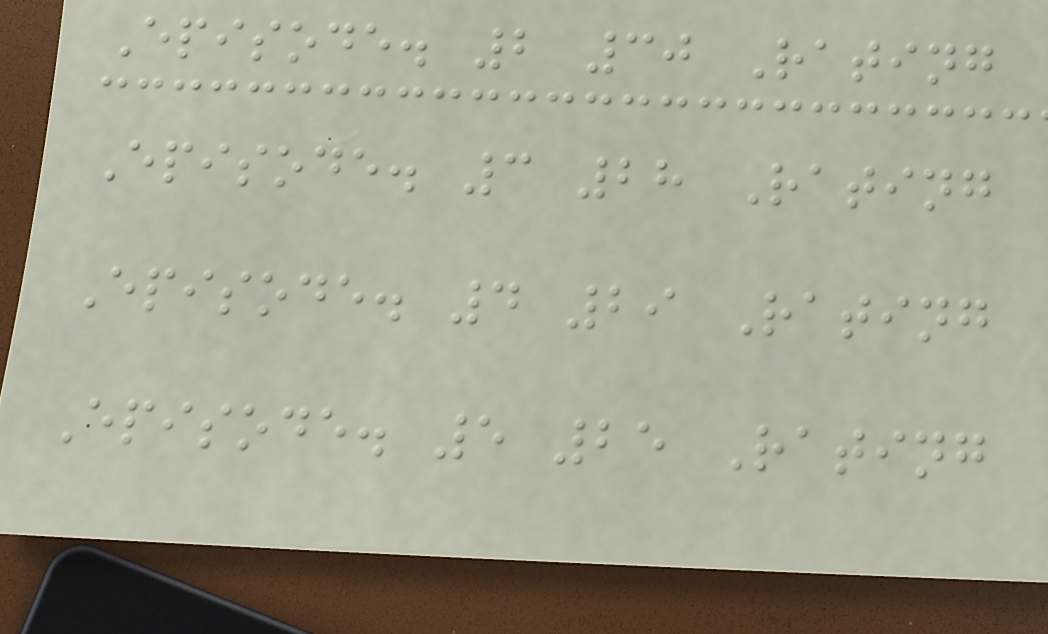Episode. 2 30 Rating
Episode. 3 28 Rating
Episode. 4 29 Rating
Episode. 5 25 Rating
